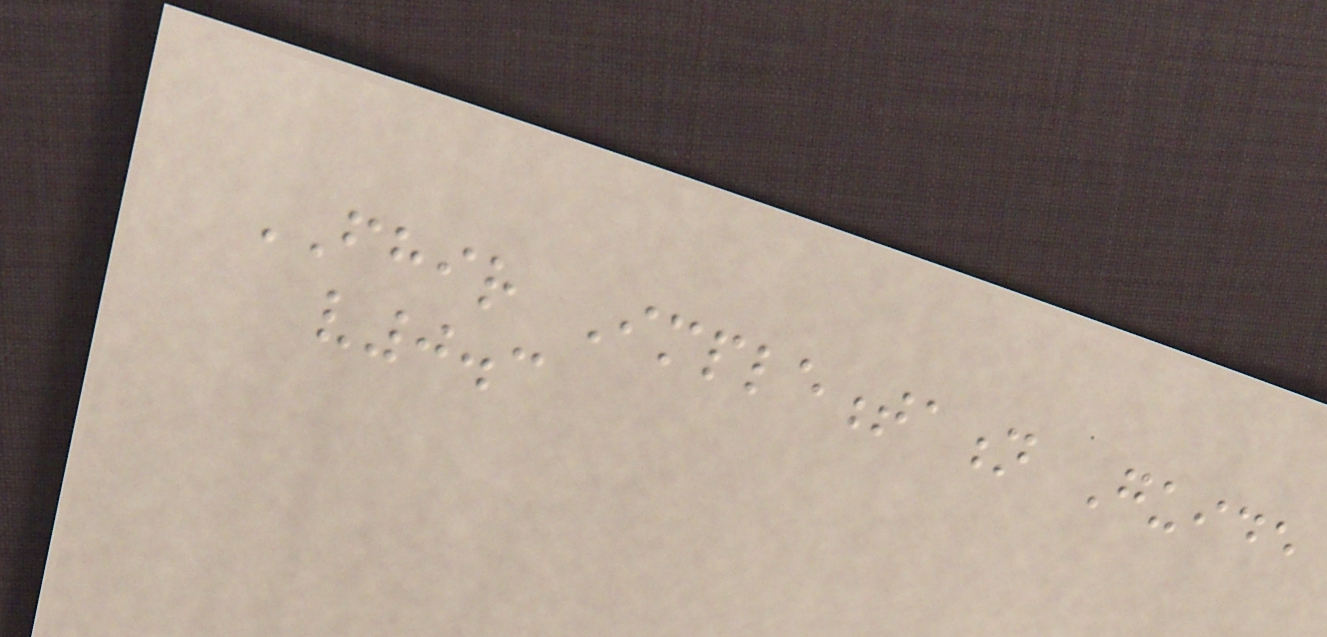FHIR Implementation Guide
v0.3
